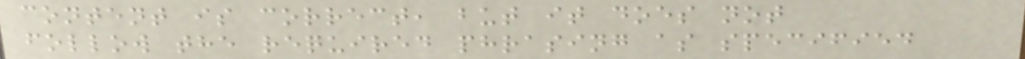content is correct, but it does not
follow the required phrasing as specified
